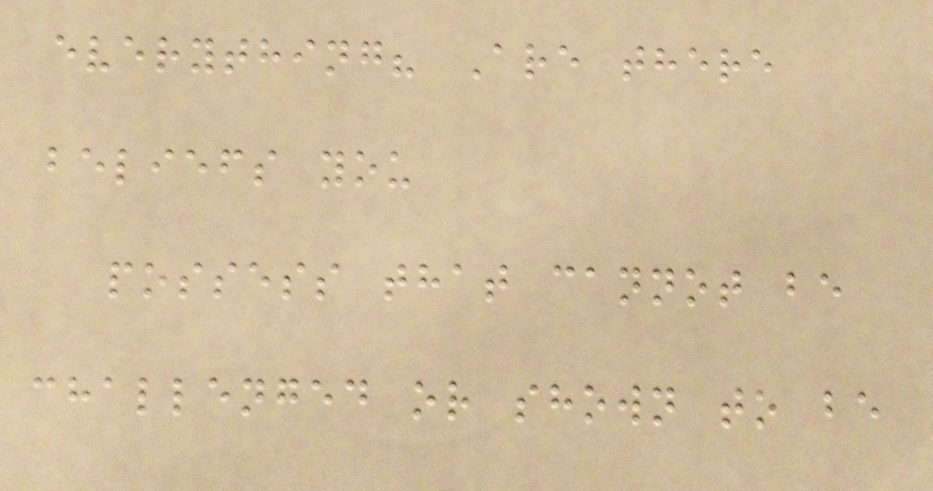everything? Are there
beliefs you
possess that cannot be
challenged or shown to be
